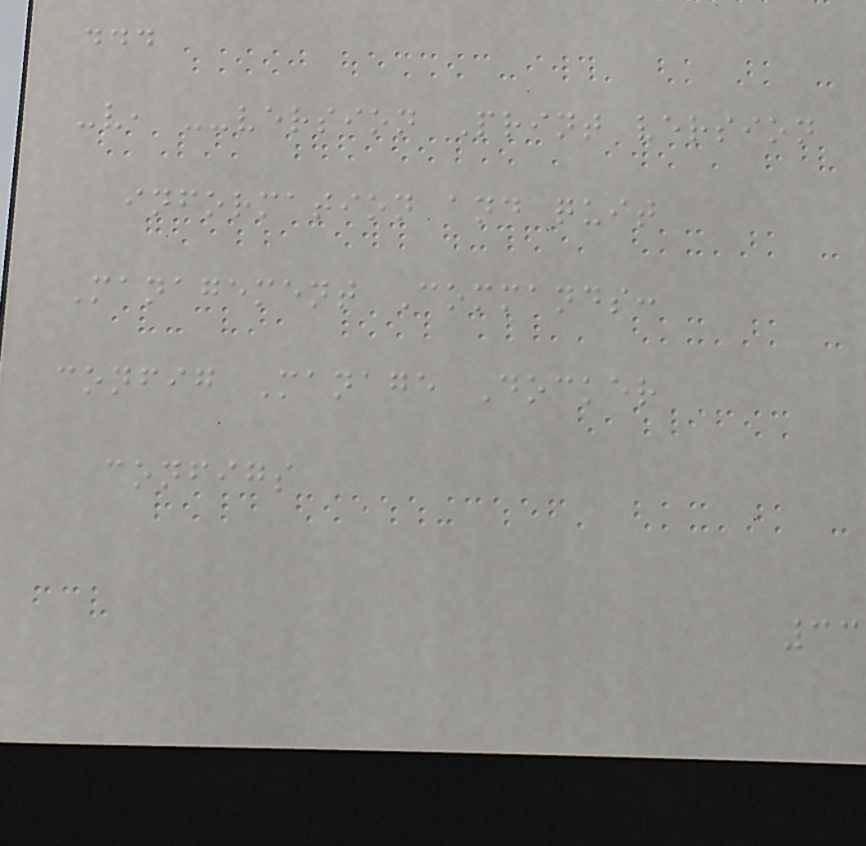...
-v, --version Print version
information and quit
Management Commands:
config Manage Docker
configs
33
